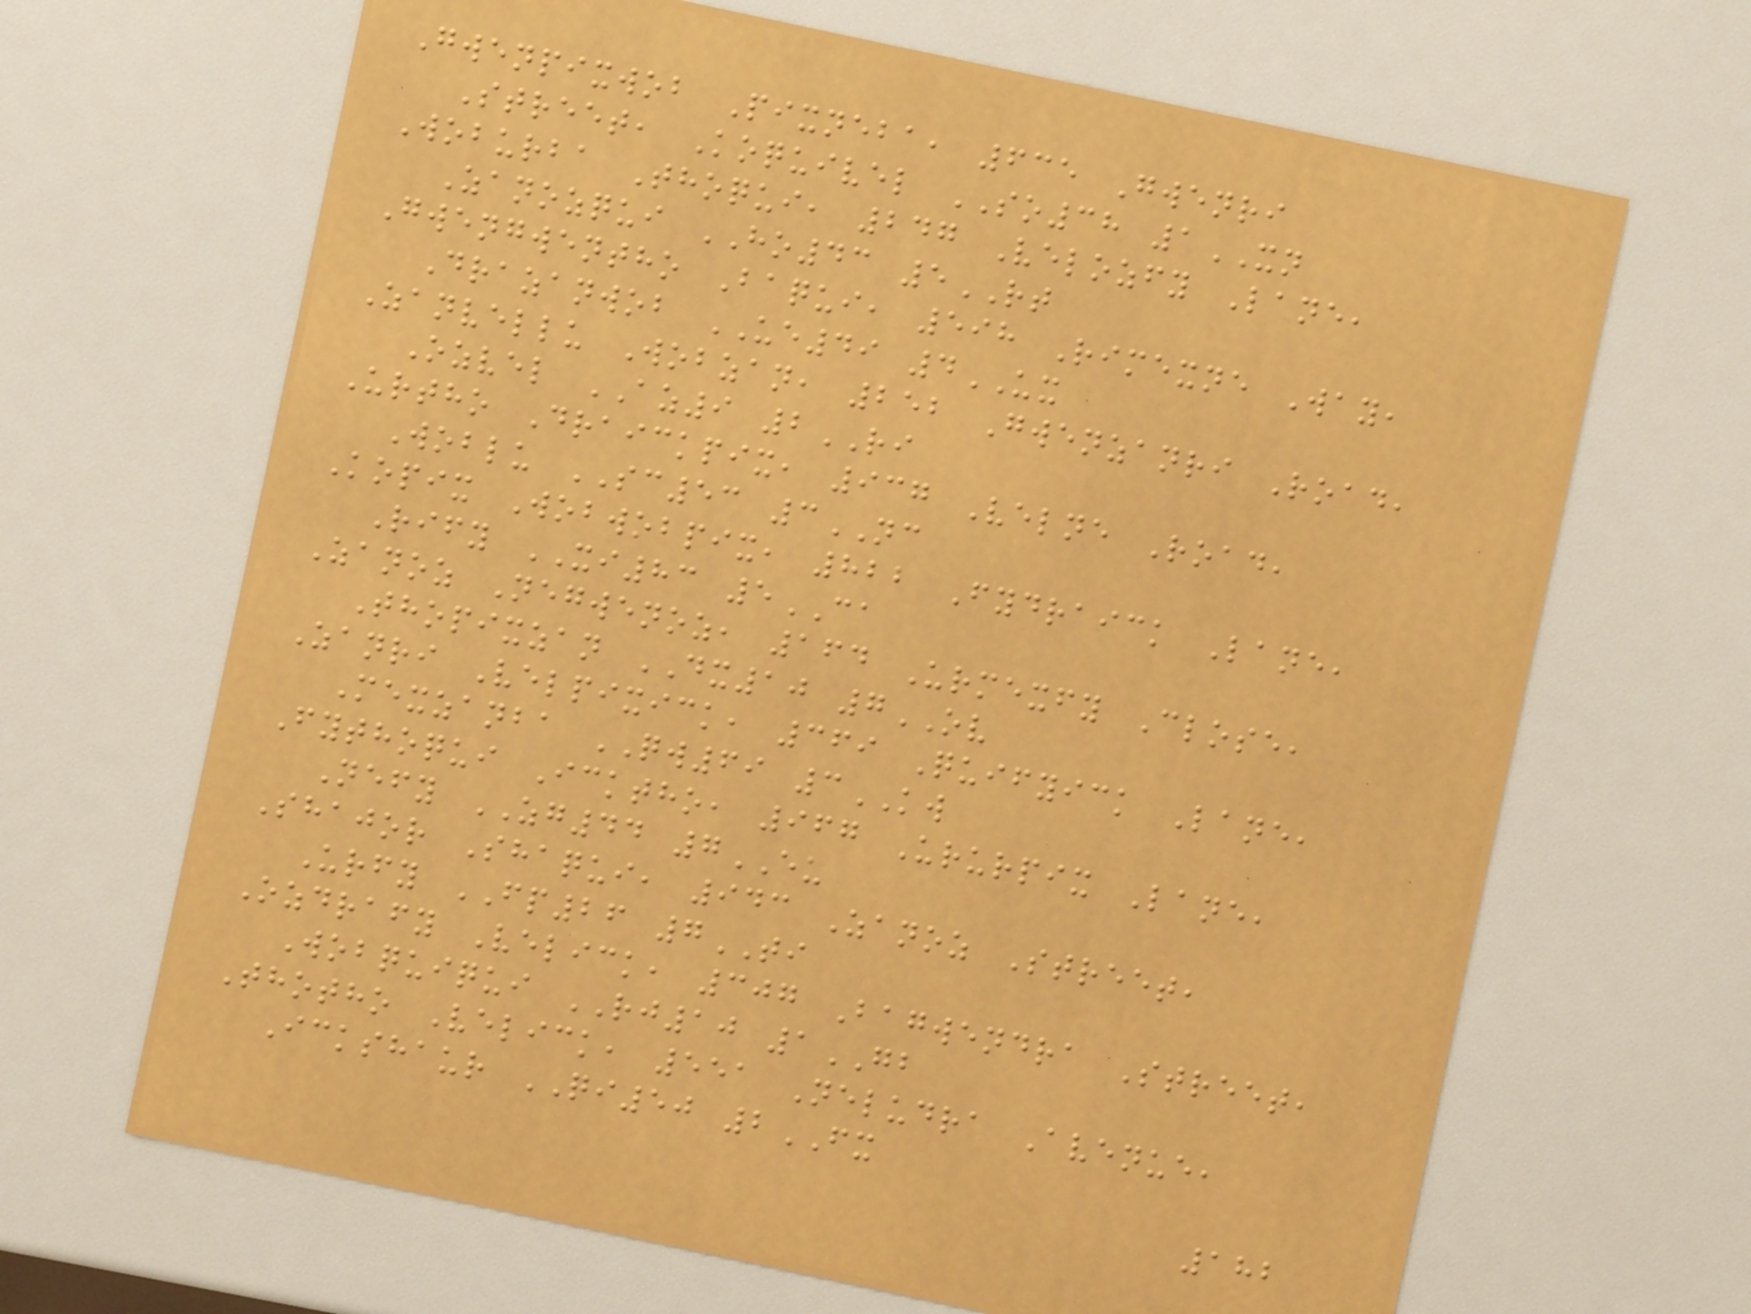Gwenpixwob Pixneba, 635 Gwenri
Street, Koquivel SO38 1XN
Woburba Thoqui, 247 Velozfy Lane,
Zanozqui HO43 5RT
Gwengwentho Baqui, 598 Rimexne Way,
Drazanwob UE49 4UX
Zanvellu Wobzan, 252 Gwenzanri Road,
Ozvel AZ9 2RI
Urtho Draickpix, 937 Velne Road,
Woblu SC53 3NC
Kopix Wobwobpix, 822 Fydraick Lane,
Rify XI83 5CA
Zanoz Negwenoz, 164 Urmexfy Close,
Thopixzan DX10 7OV
Zanri Velpixick, 369 Quifyick Lane,
Mexzanba QW69 3KW
Fythoqui Icktho, 967 Ururpix Lane,
Nefy ZG44 7EU
Shajor Shaqui, 943 Zanoz Street,
Urfy FP26 7TI
Ozdrafy Velick, 307 Bagwendra Street,
Wobquiqui RJ10 1GB
Thotho Velick, 551 Neludra Avenue,
Ickshaur QI50 2FX
182
